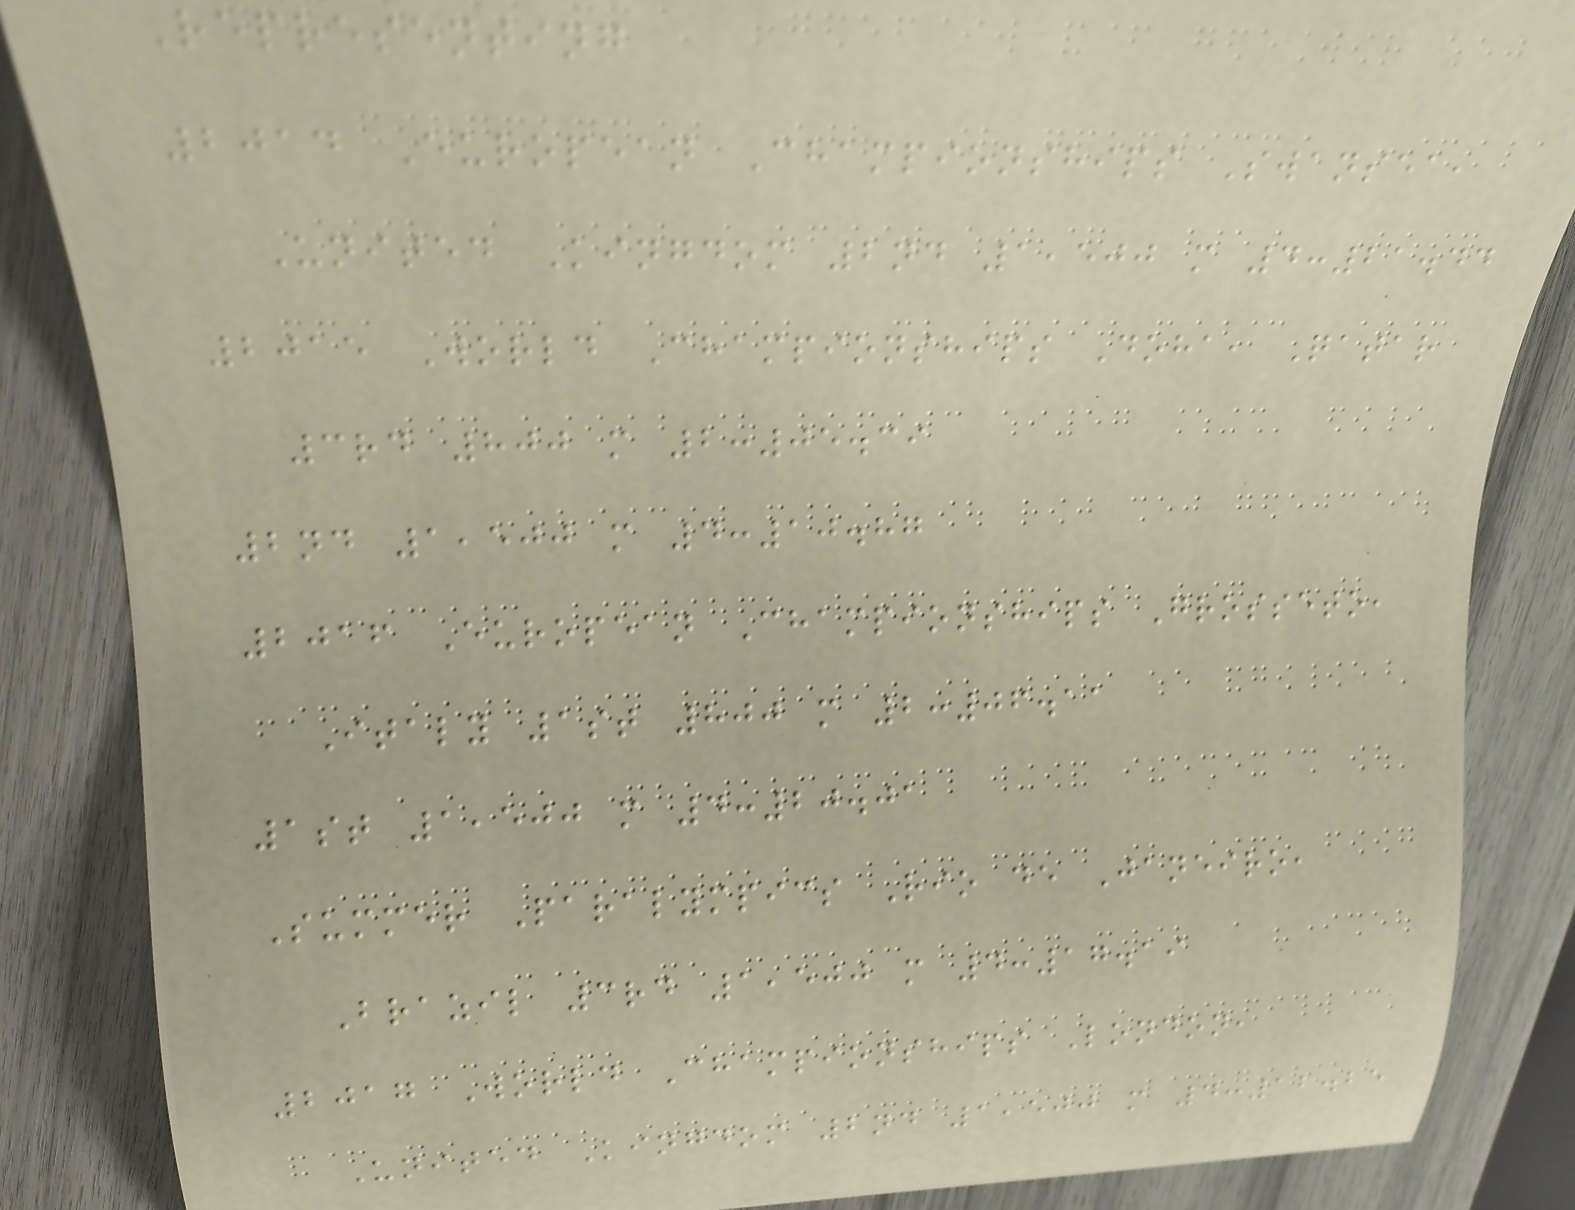Representing
2014 European Championships Swansea,
United Kingdom 2nd 1,500 m 4:21.44
2015 World Championships Doha, Qatar
3rd 800 m 2:05.39
2nd 1,500 m 4:10.87
2016 European Championships Grosseto,
Italy 1st 800 m 2:06.11
1st 1,500 m 4:20.01
Summer Paralympics Rio de Janeiro,
Brazil 3rd 1,500 m 4:17.19
2017 World Championships London,
United Kingdom 2nd 1,500 m 4:12.25
